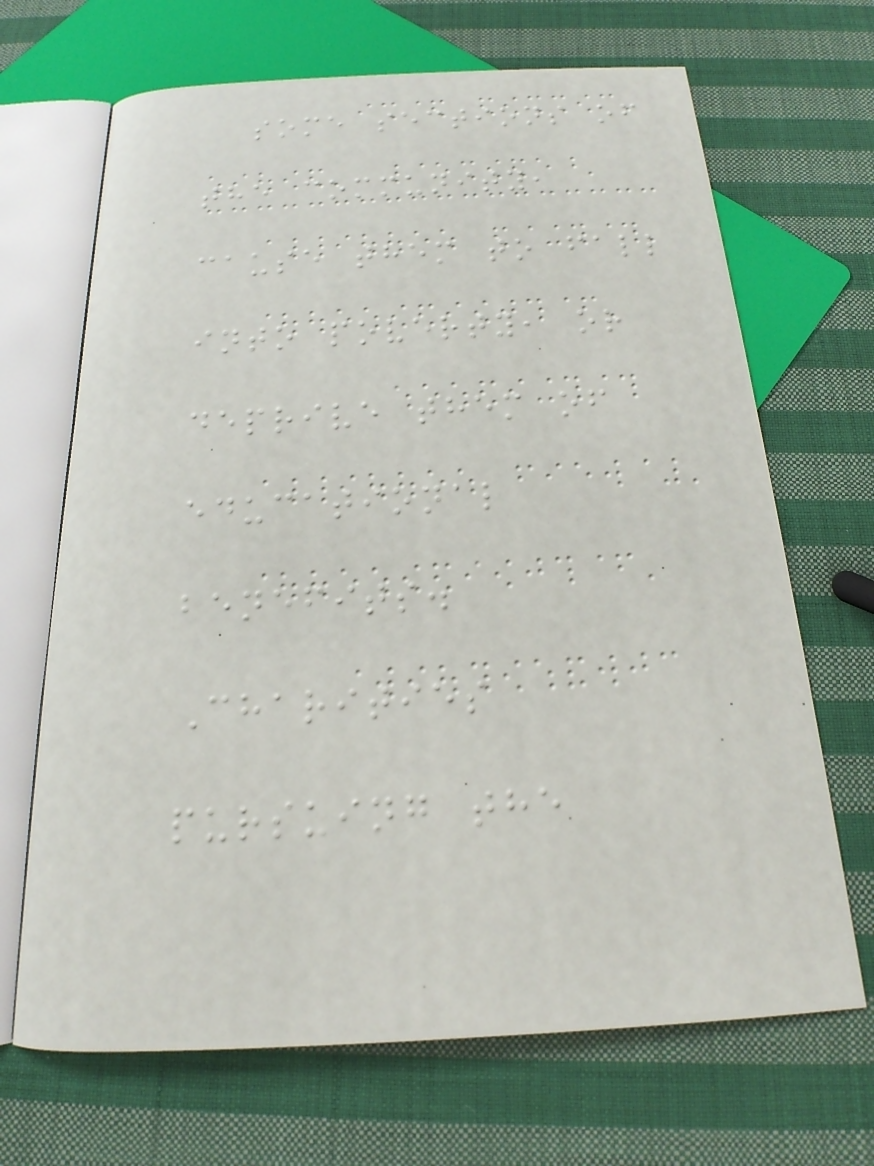some sections of
the community,
cause them to fall
into poverty, or
deprive them of
educational
benefits.
Charities
pursuing the
